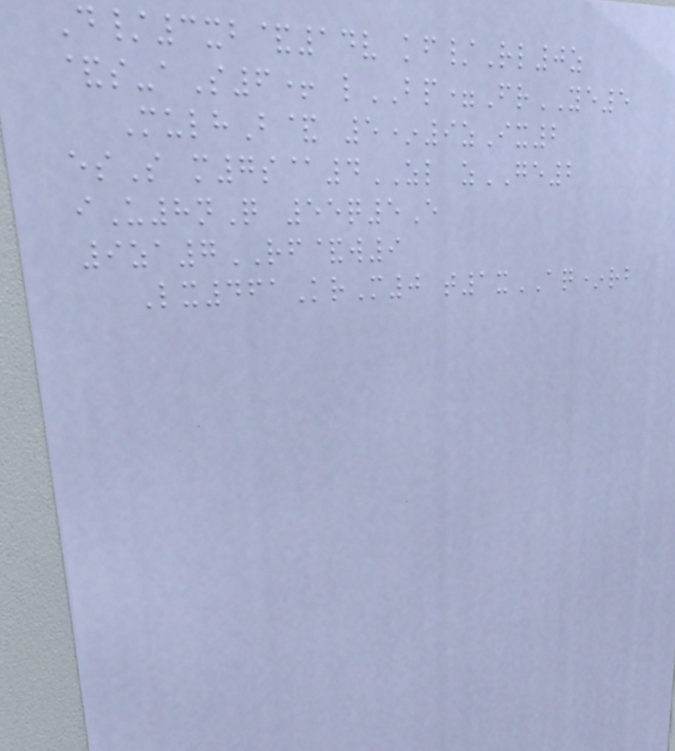D/3xb&14v kf/Rl0z
&s-aS6+ lBP=FrYE5
MulhB& 5*9zIx2
esS m7s@4ZL zGE2
iU8nQ 55q5E
9za7RF&w9
Lx461KrM0 t1xAQ*rb
